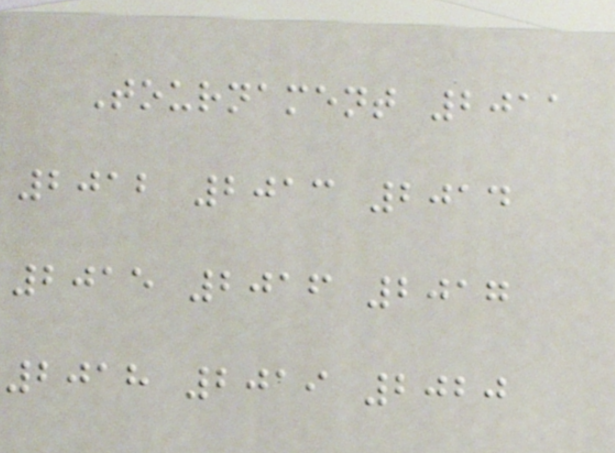Tournament 2011
2012 2013 2014
2015 2016 2017
2018 2019 2020
